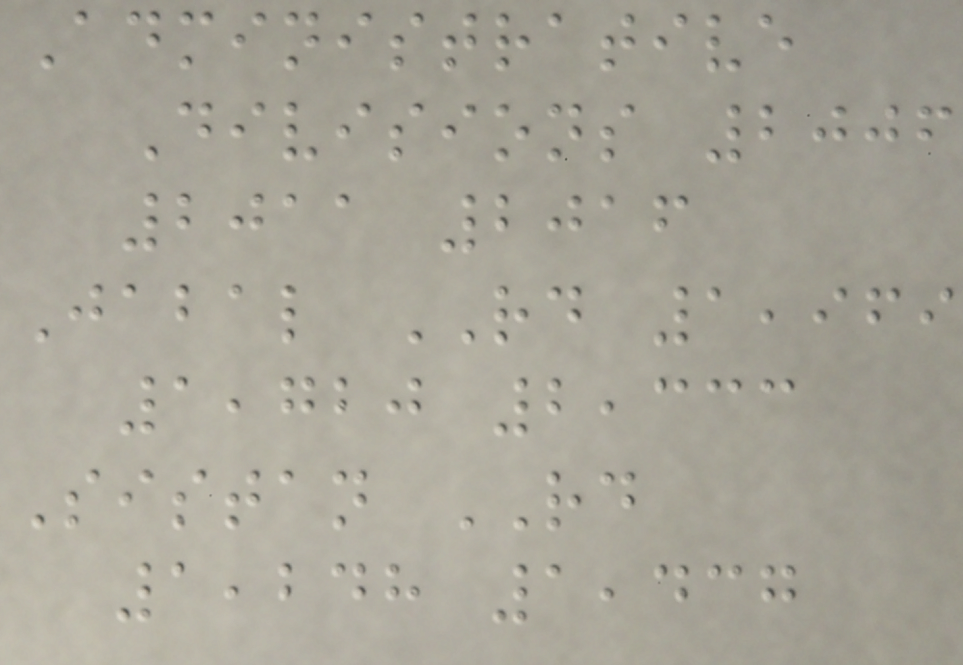Administrative
Divisions 2006
2011 2016
Jabal RD 1,969
1,720 2,333
Sistan RD
1,248 1,437
